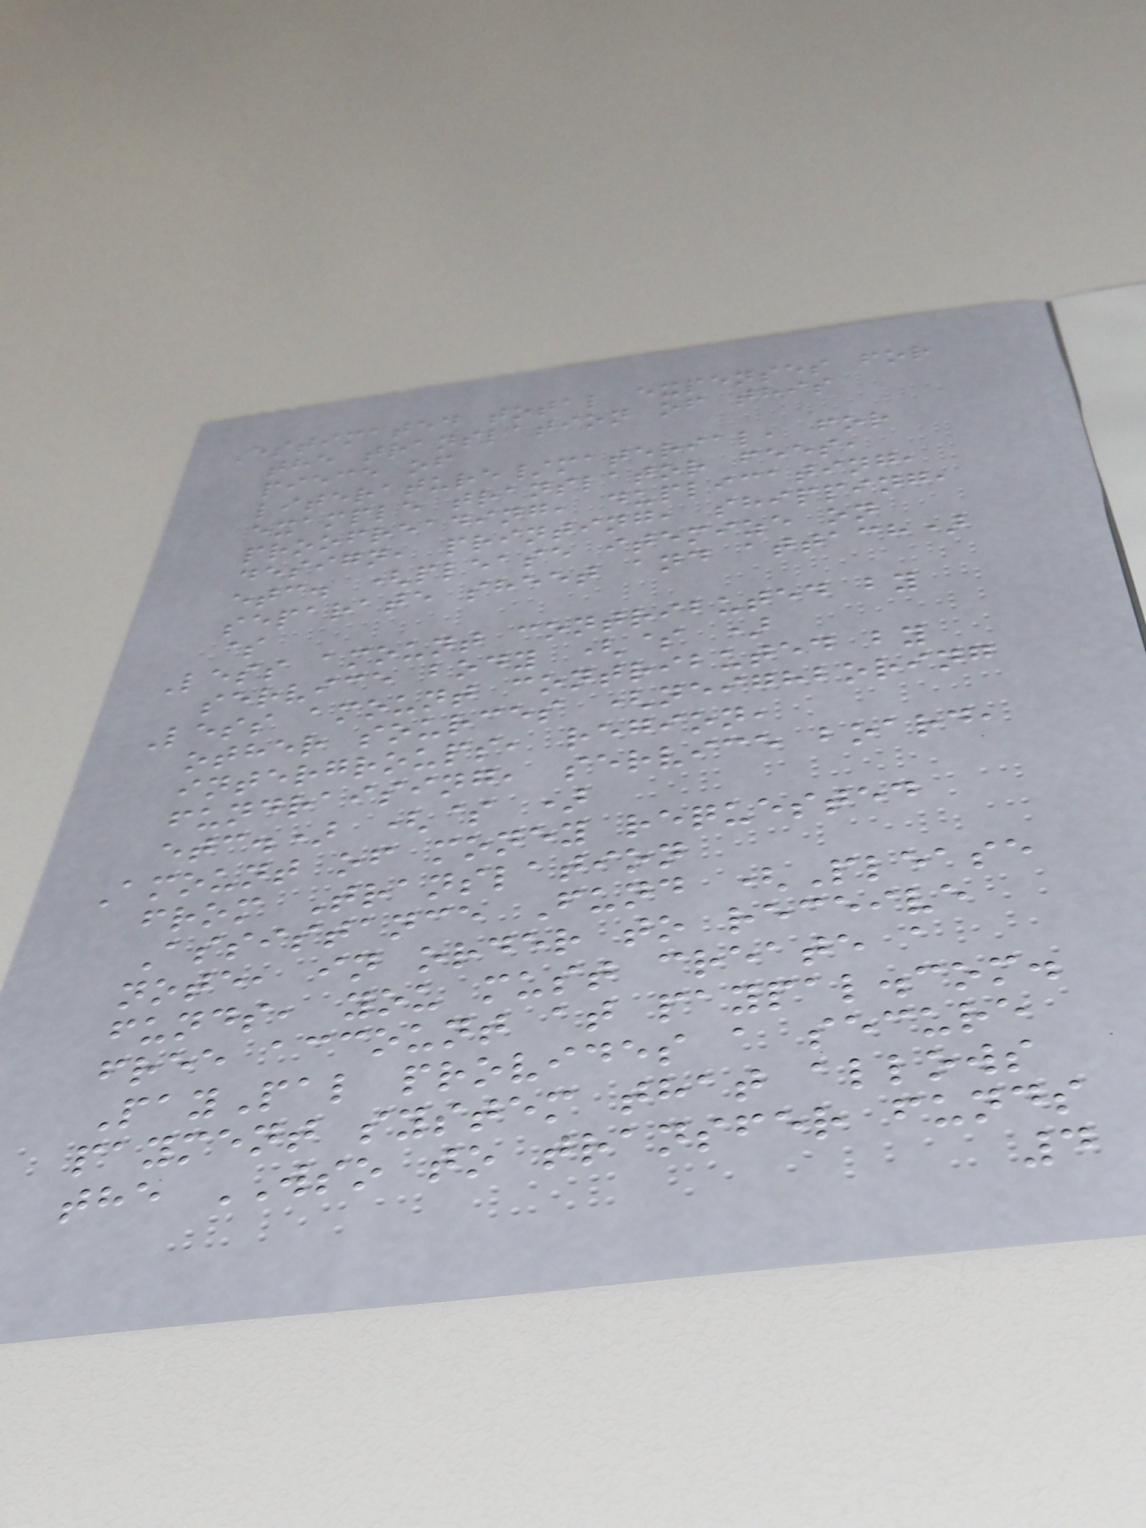Estimated total expenses for
the translation of this
piece of
literature/material, for
example translator fees,
proofreading, duplicating,
design, printing, shipping,
etc. (please itemize on
separate sheet and attach)
$
Less amount contributed by
service body ($ )
Less amount contributed by
other sources (neighboring
intergroups, region,
fundraising, service board,
etc.) ($ )
Amount of money requested
from Translation
Assistance Fund (Please
note, in order to receive
funds, you must create a
free account at paypal.com.
PayPal provides a secure
payment system that allows
the WSO to transfer funds
4
